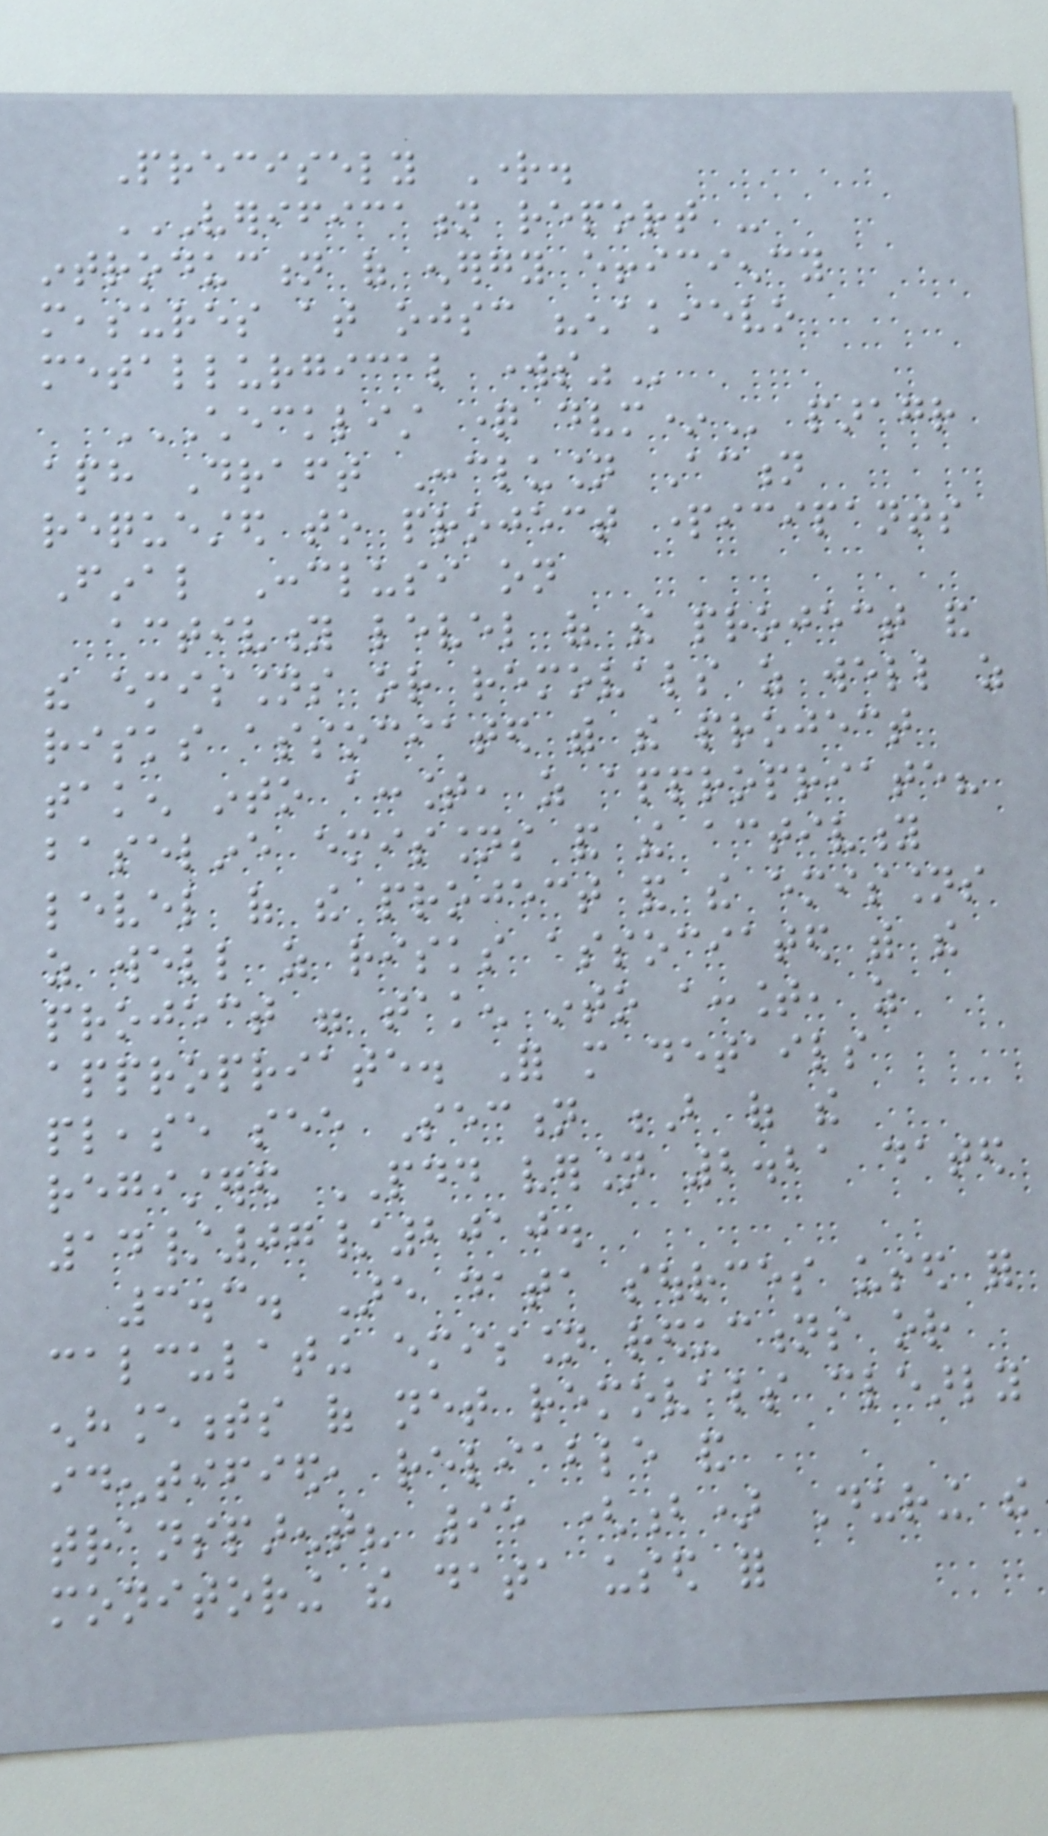Precisely Right.
VERIFICATION REPORT -
INTRODUCTION OF ENERGY EFFICIENCY
MEASURES AT OJSC "ENAKIEVO
METALLURGICAL WORKS"
CHECKLIST QUESTION DVM* paragr
aph Draft Conclusion Action
requested to project participants
Final Conclusi on
activity level of the project and
the emissions or removals as well as
risks associated with the project
taken into account, as appropriate?
baseline emissions and the activity
level of the project and the emissions
as well as risks associated with the
project were taken into account, as
appropriate. For more details
please see Section B of the
registered PDD version 2.21 dated
14/07/2010.
3.3. Are data sources used for
calculating emission reductions or
enhancements of net removals clearly
identified, reliable and
transparent? 95 (b) During the
monitoring the data used for
